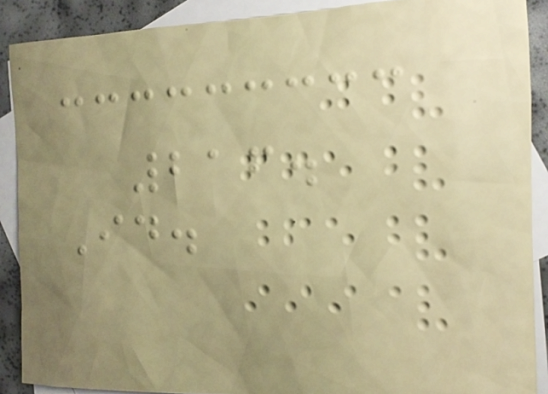216.
Id.
